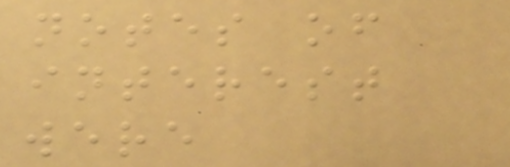notes of
interest
were
